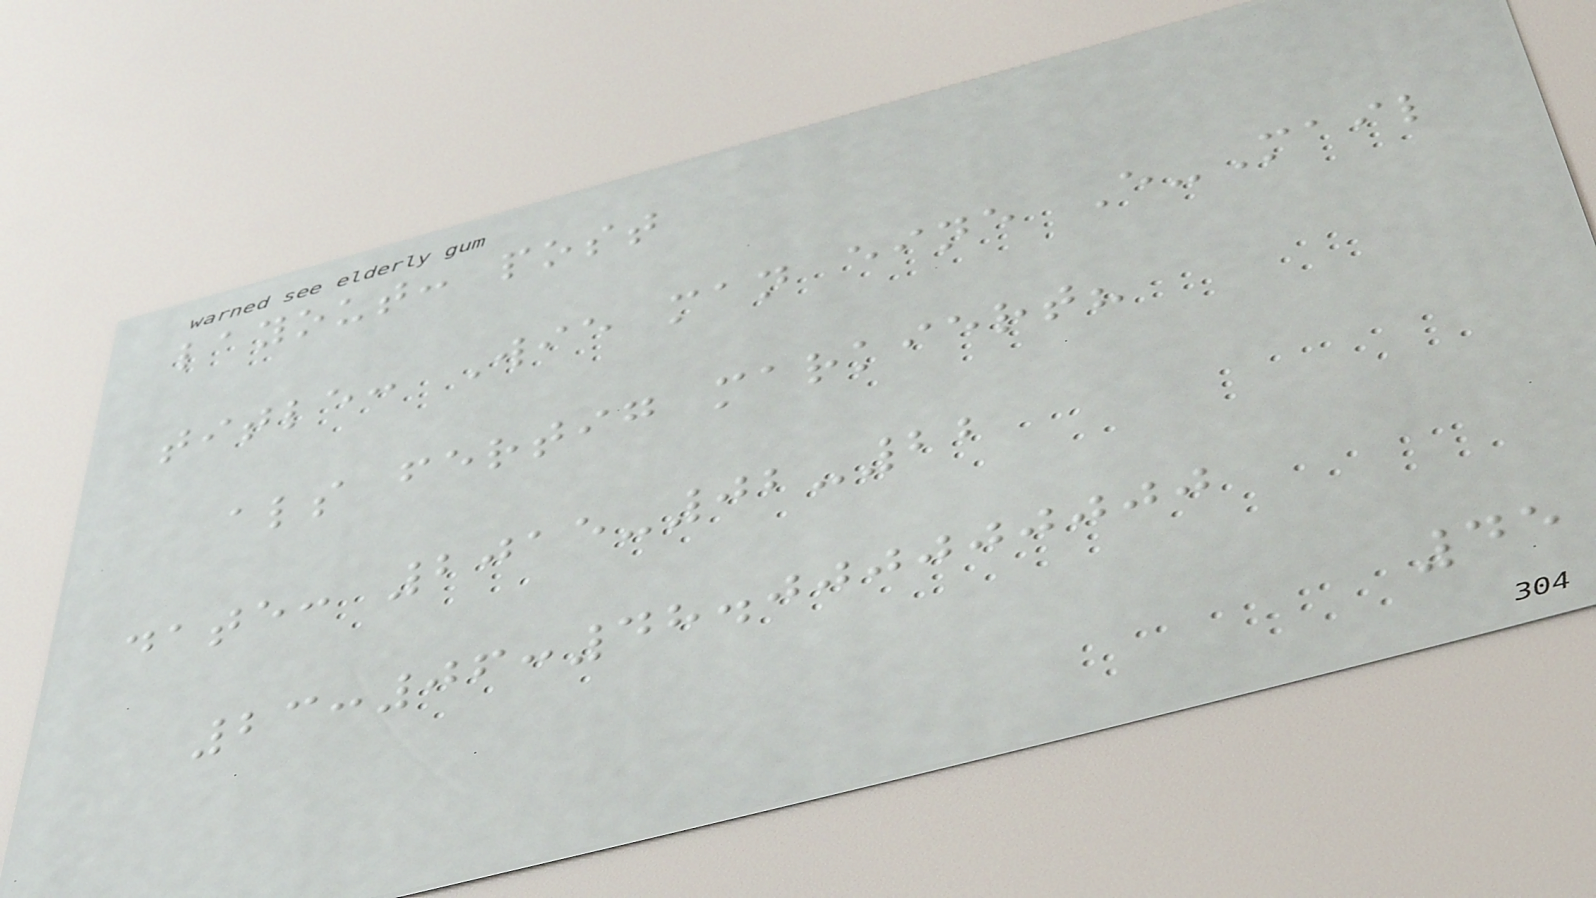layout: post
title: Wie man eine E-Mail
als fertig markiert?
date: 2015-02-22
23:06:48.000000000
45
